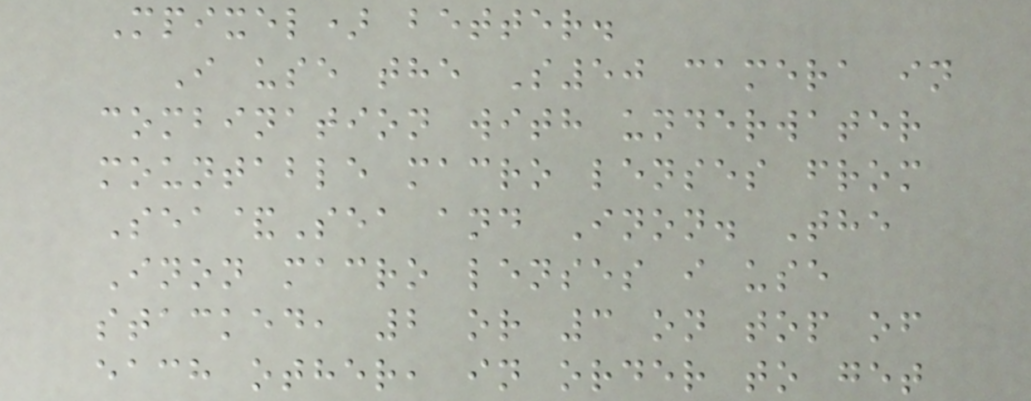Mpixel) better.
I use the S50 camera in
combination with underwater
mountable macro lenses from
Sea&Sea and Inon. The
Inon macro lenses i use
stacked, 2 or 3 on top of
each other, in order to get
